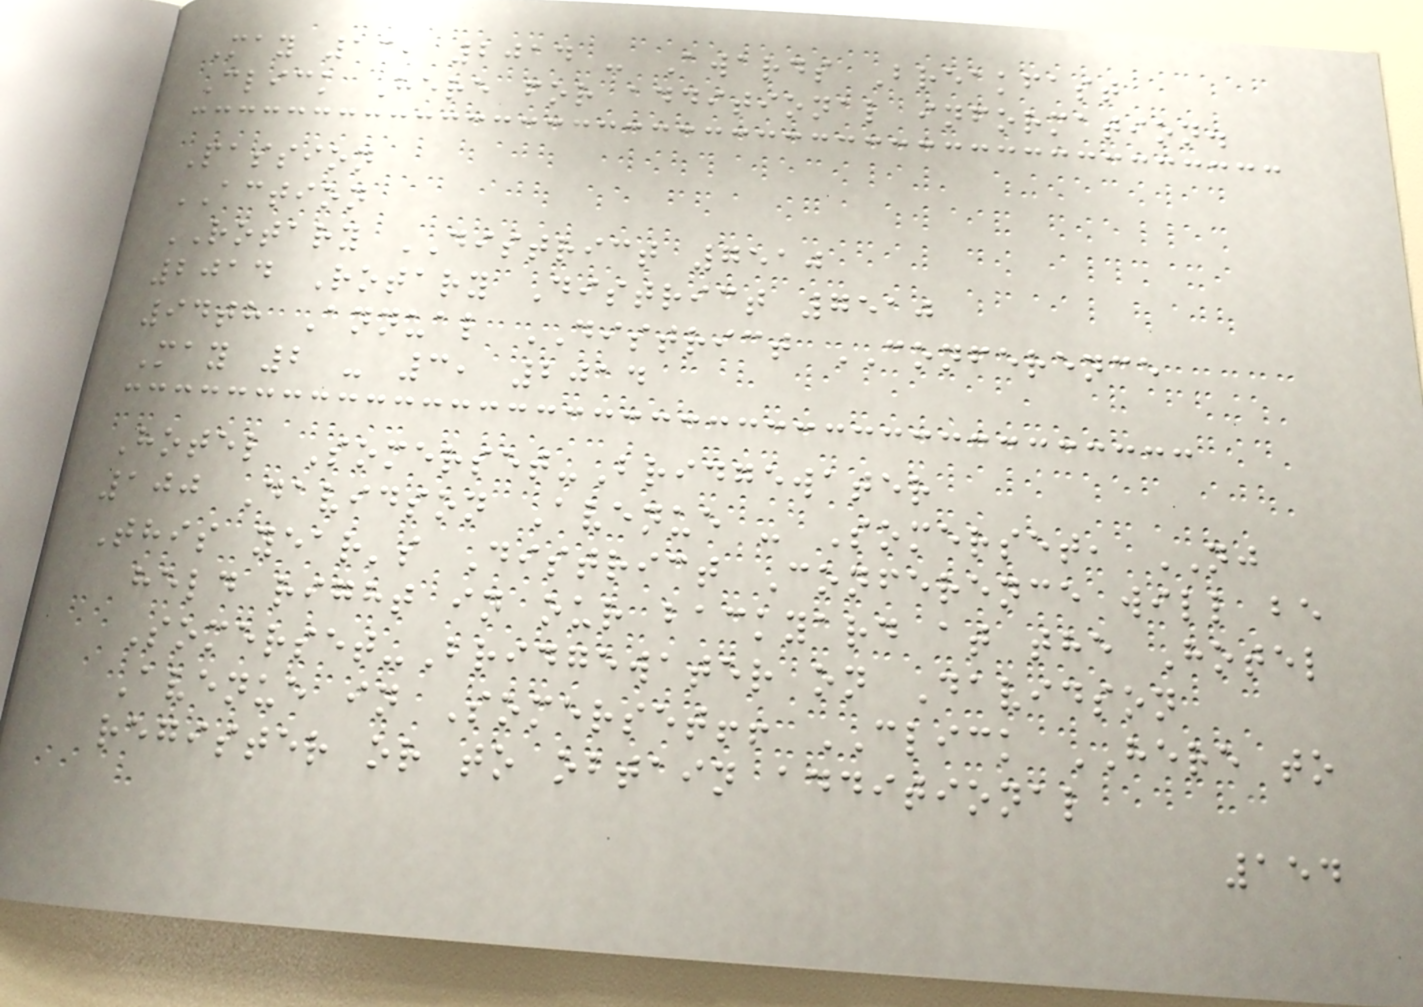May 13, 2014 - Awards Breakfast
Click Here for additional information.
Passion
ACTION
ROTARY DISTRICT 7510
2014 Rotary District 7510
94th Annual DISTRICT CONFERENCE
May 2 - 3, 2014
Hotel Somerset-Bridgewater
100 Davidson Avenue - Somerset, NJ
This year's District Conference will be
held right in our backyard at the Hotel
Somerset-Bridgewater on Davidson
Avenue in Somerset!! CLICK HERE to
register or to obtain additional
154
